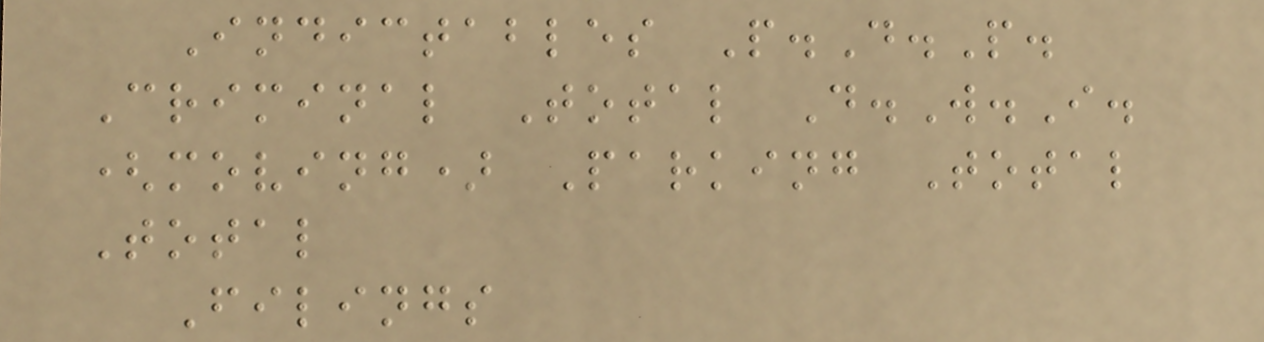Indictables P.D.P.
Criminal Total D.W.I.
(moving) Parking Total
Total
Filings
